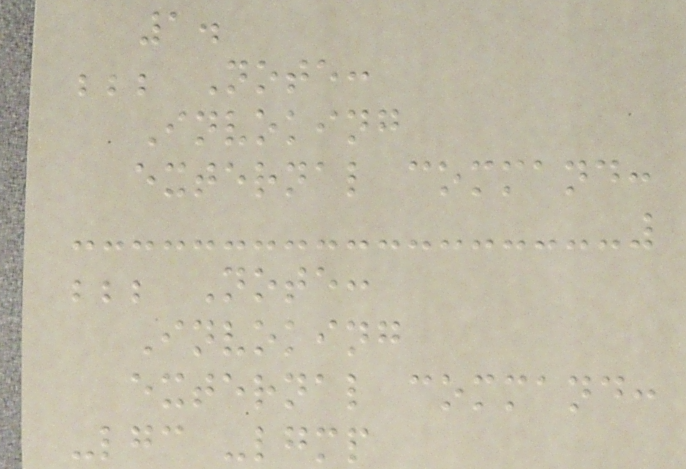1.
;;; Note:
Invoking
external command:
;;; Note:
Invoking
external command:
-lgc -lgmp
